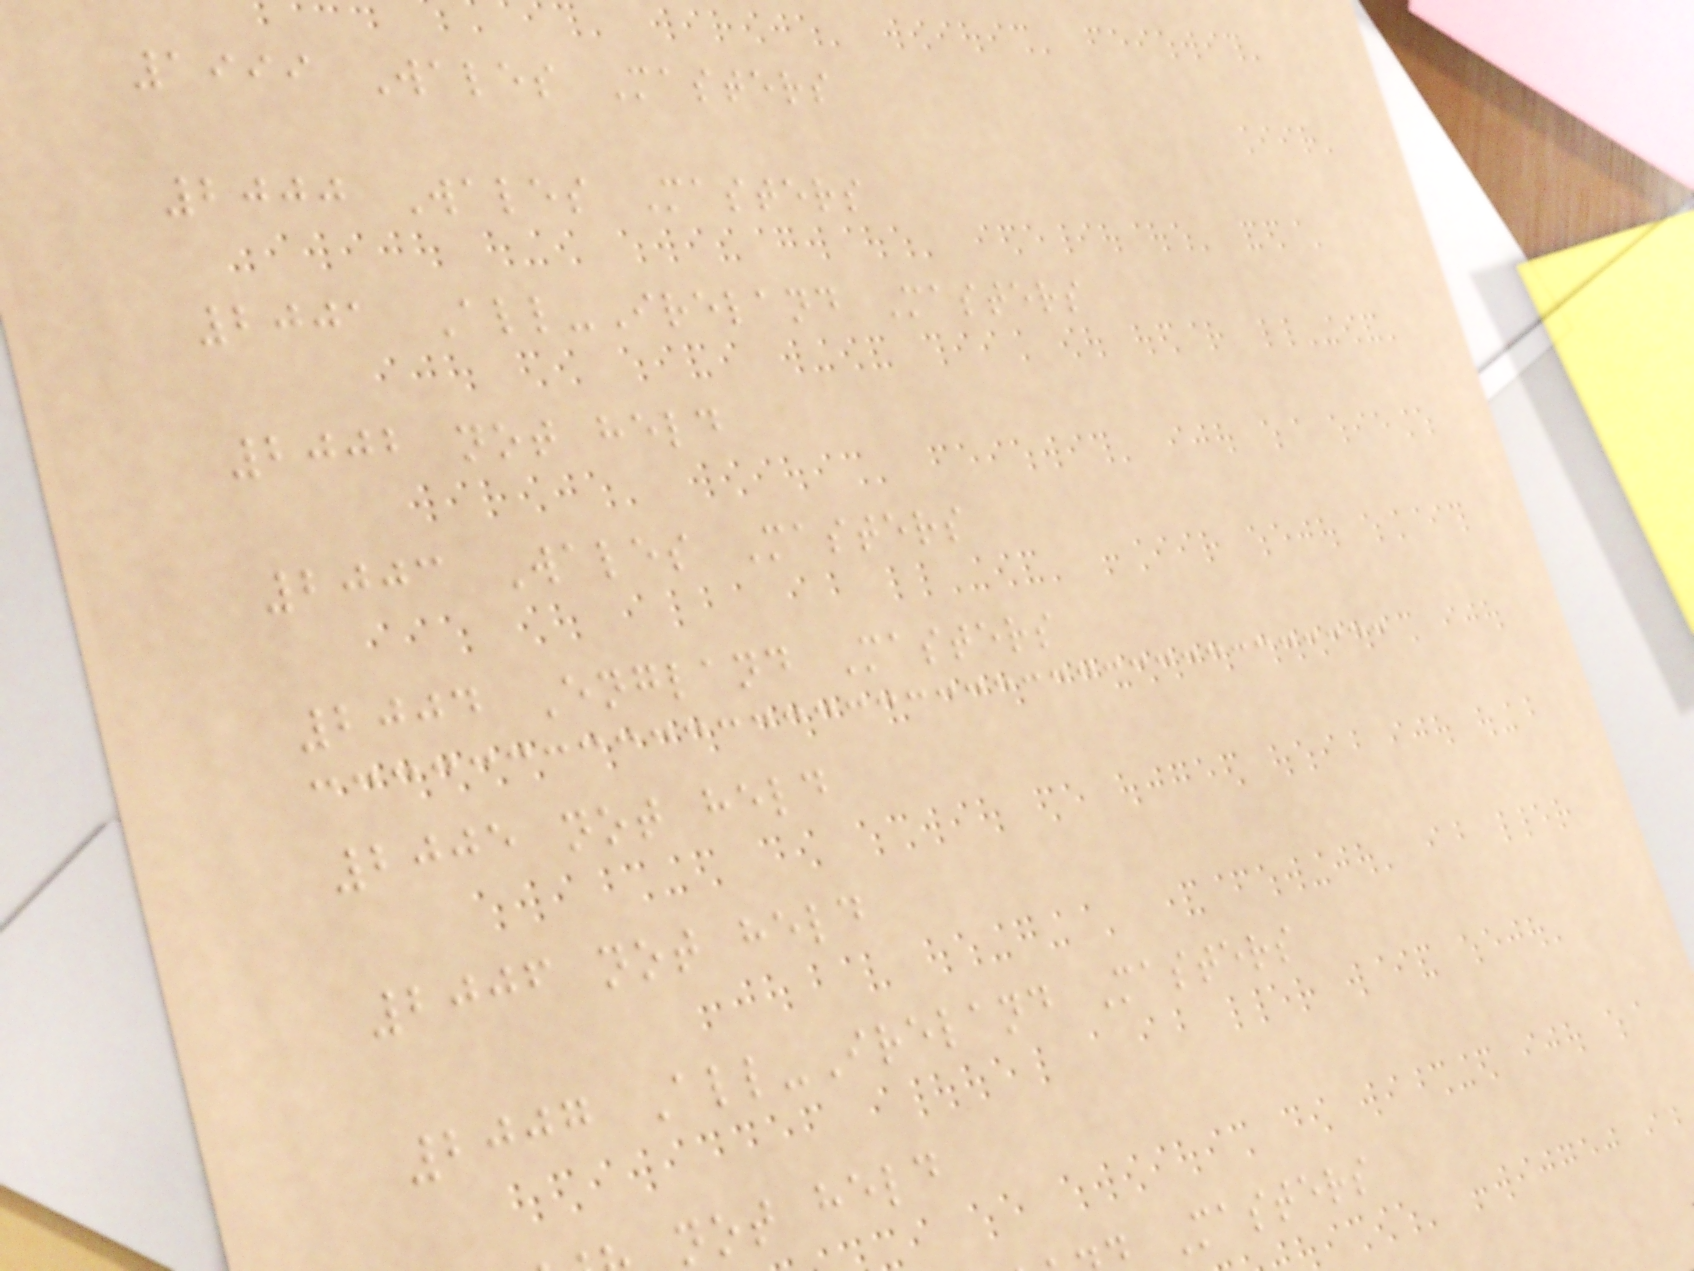1999 Wales Masters
2000 Wales Masters
2001 All-Ireland Masters
2002 not held
2003 Wales Masters
2004 England Masters
2005 not held
2006 not held
2007 All-Ireland Masters
not held
Masters
